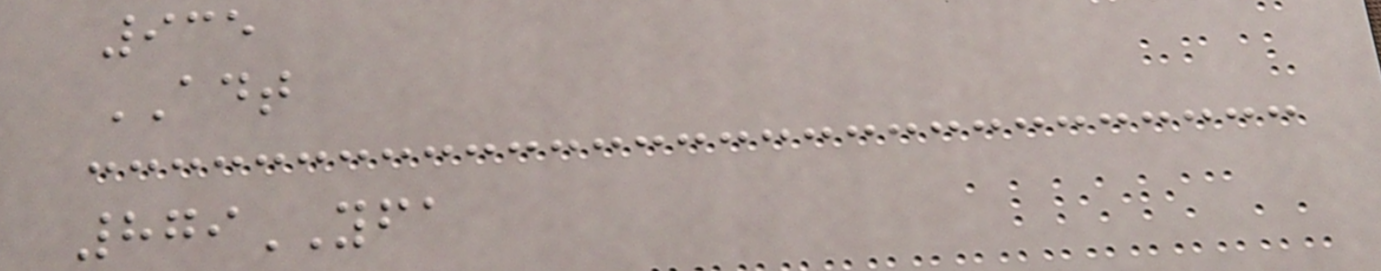935
ADT
879YFA
